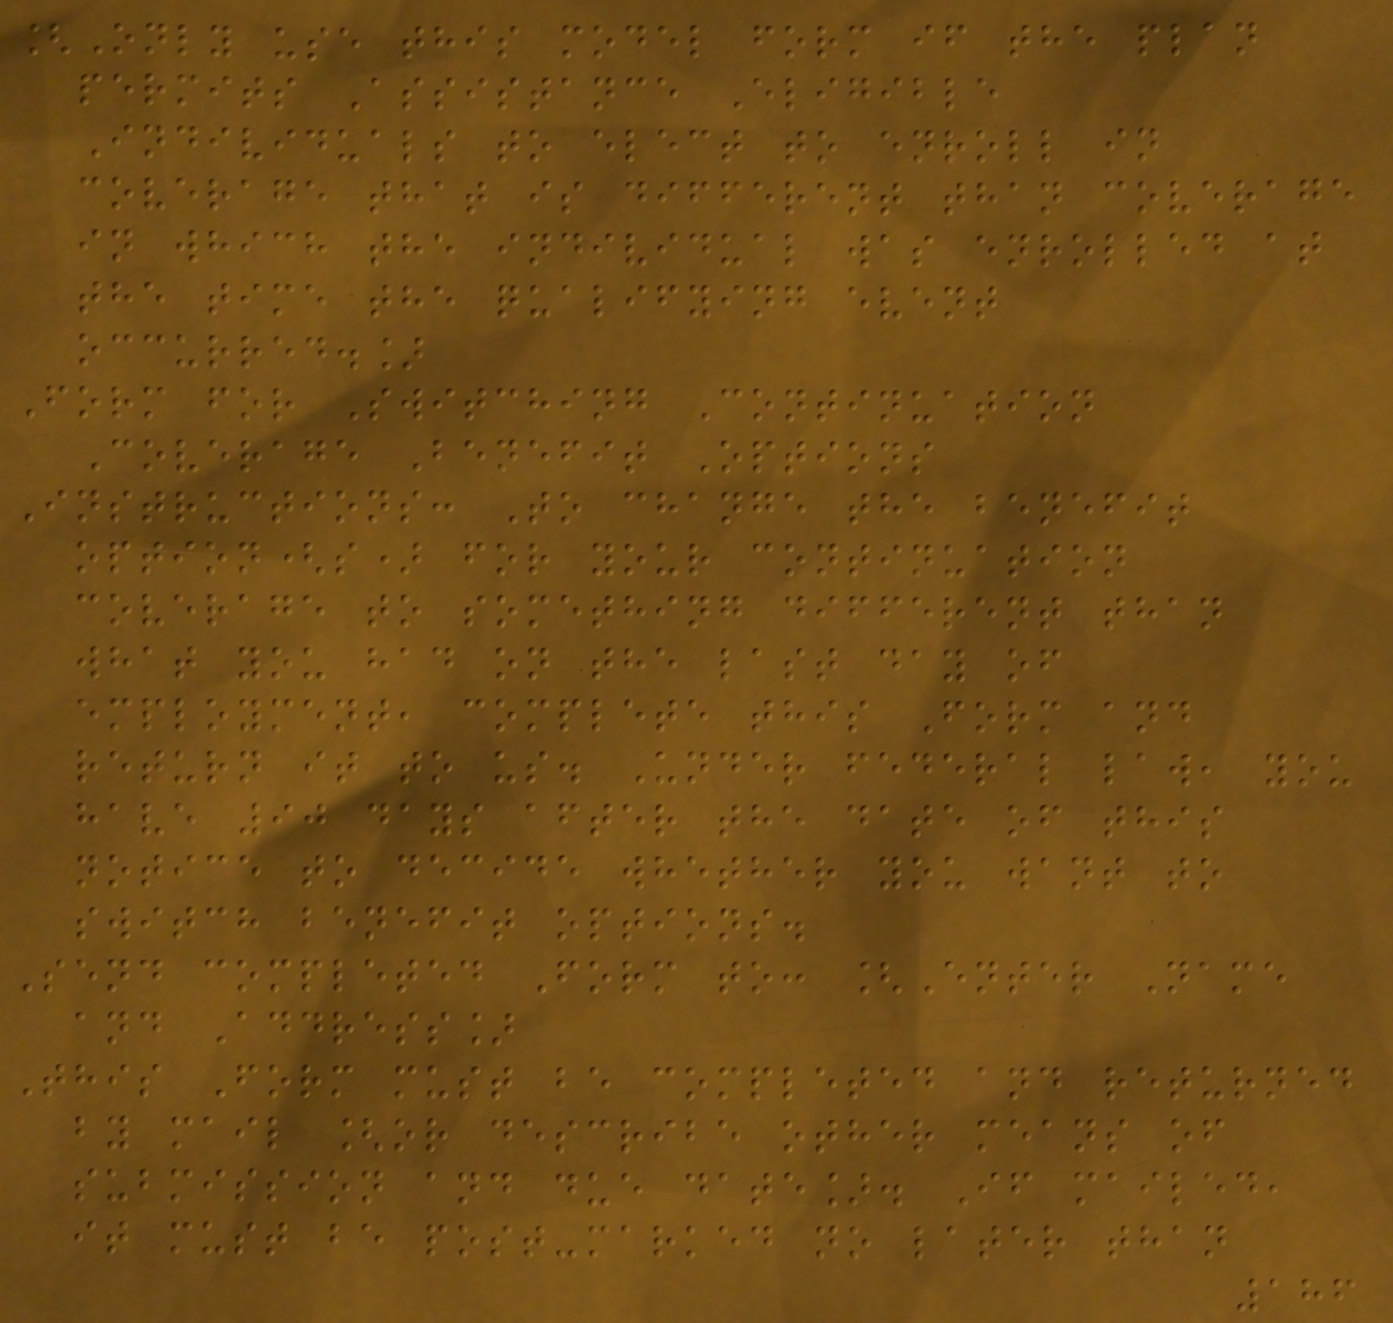[Only use this model form if the plan
permits Assistance Eligible
Individuals to elect to enroll in
coverage that is different than coverage
in which the individual was enrolled at
the time the qualifying event
occurred.]
Form for Switching Continuation
Coverage Benefit Options
Instructions: To change the benefit
option(s) for your continuation
coverage to something different than
what you had on the last day of
employment, complete this Form and
return it to us. Under federal law, you
have 90 days after the date of this
notice to decide whether you want to
switch benefit options.
Send completed Form to: [Enter Name
and Address]
This Form must be completed and returned
by mail [or describe other means of
submission and due date]. If mailed,
it must be post-marked no later than
186
